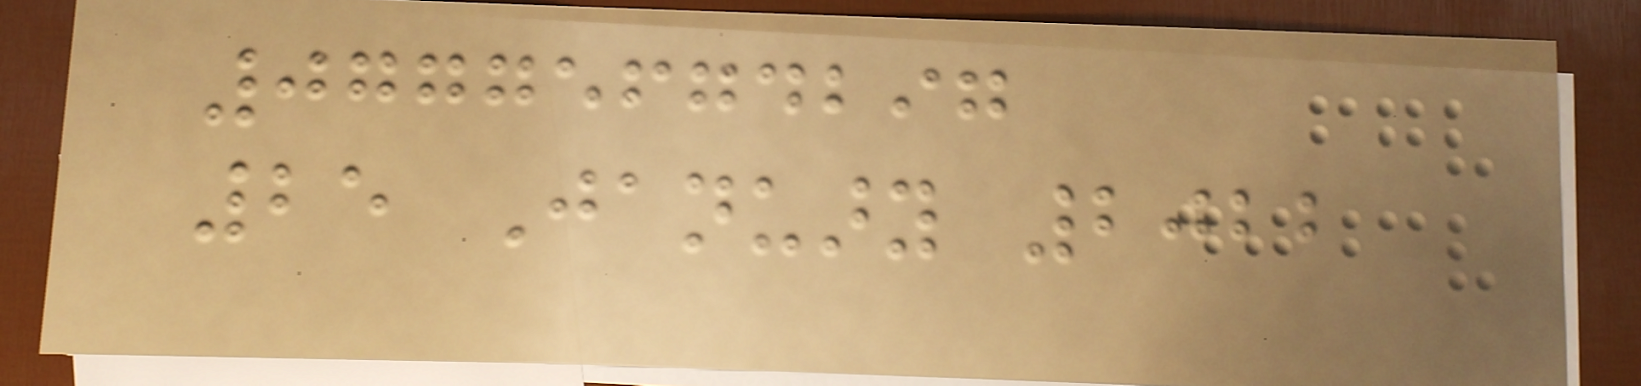07775674297
25 January 2022
